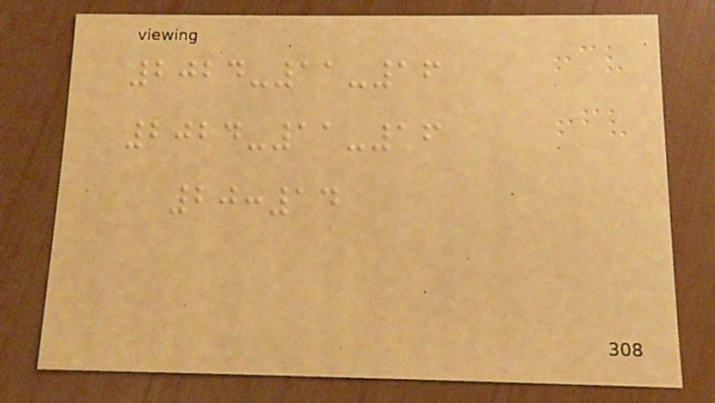2024-11-16
2024-11-16
20:14
